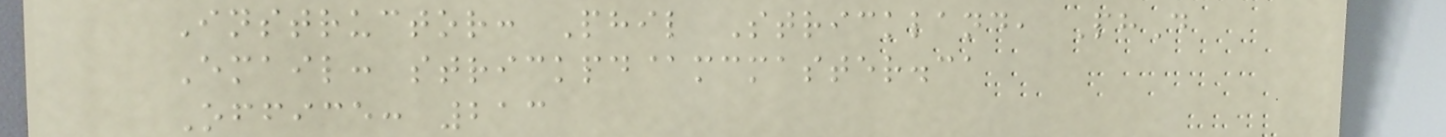Instructor: Phil Strickland, PhD
Email: strickpd@mcmaster.ca
Office: 213
